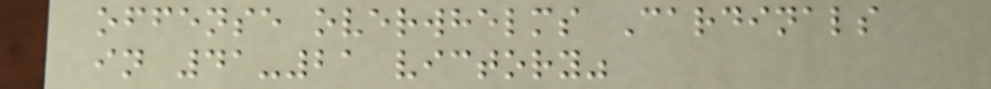offense overwhelms Cardinals
in 41-21 victory"
